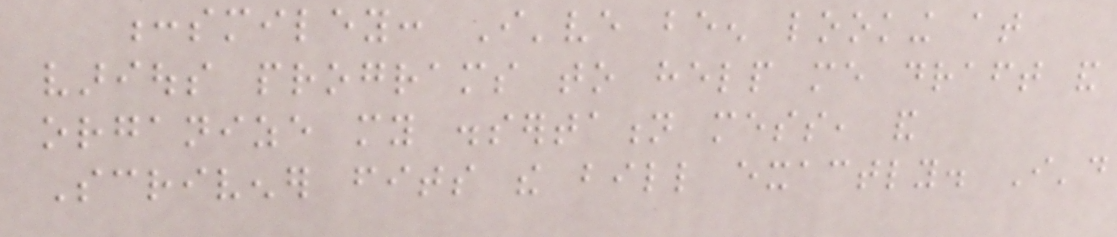:smiley: I've been looking at
various programs to help me draft and
organize my dissertation mess, and
Scrivener fits the bill exactly. I'd
